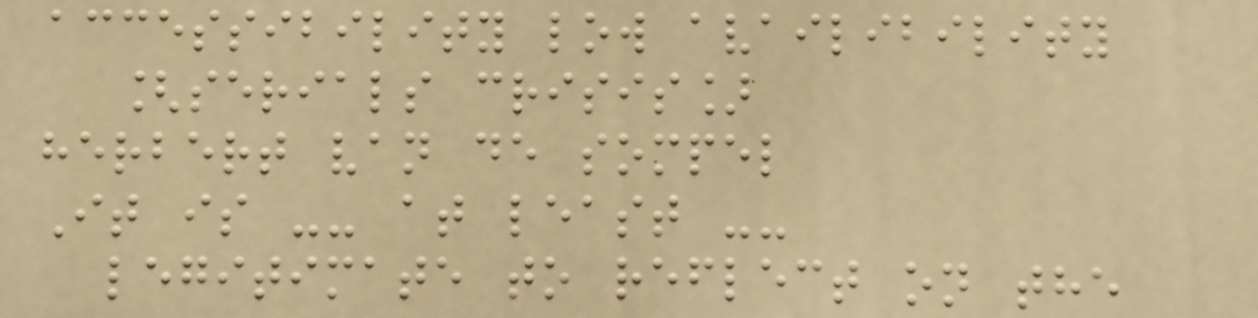accessibility low availibility
[serials crisis]
herbert van de sompel
It is -- at least --
legitimate to reflect on the
